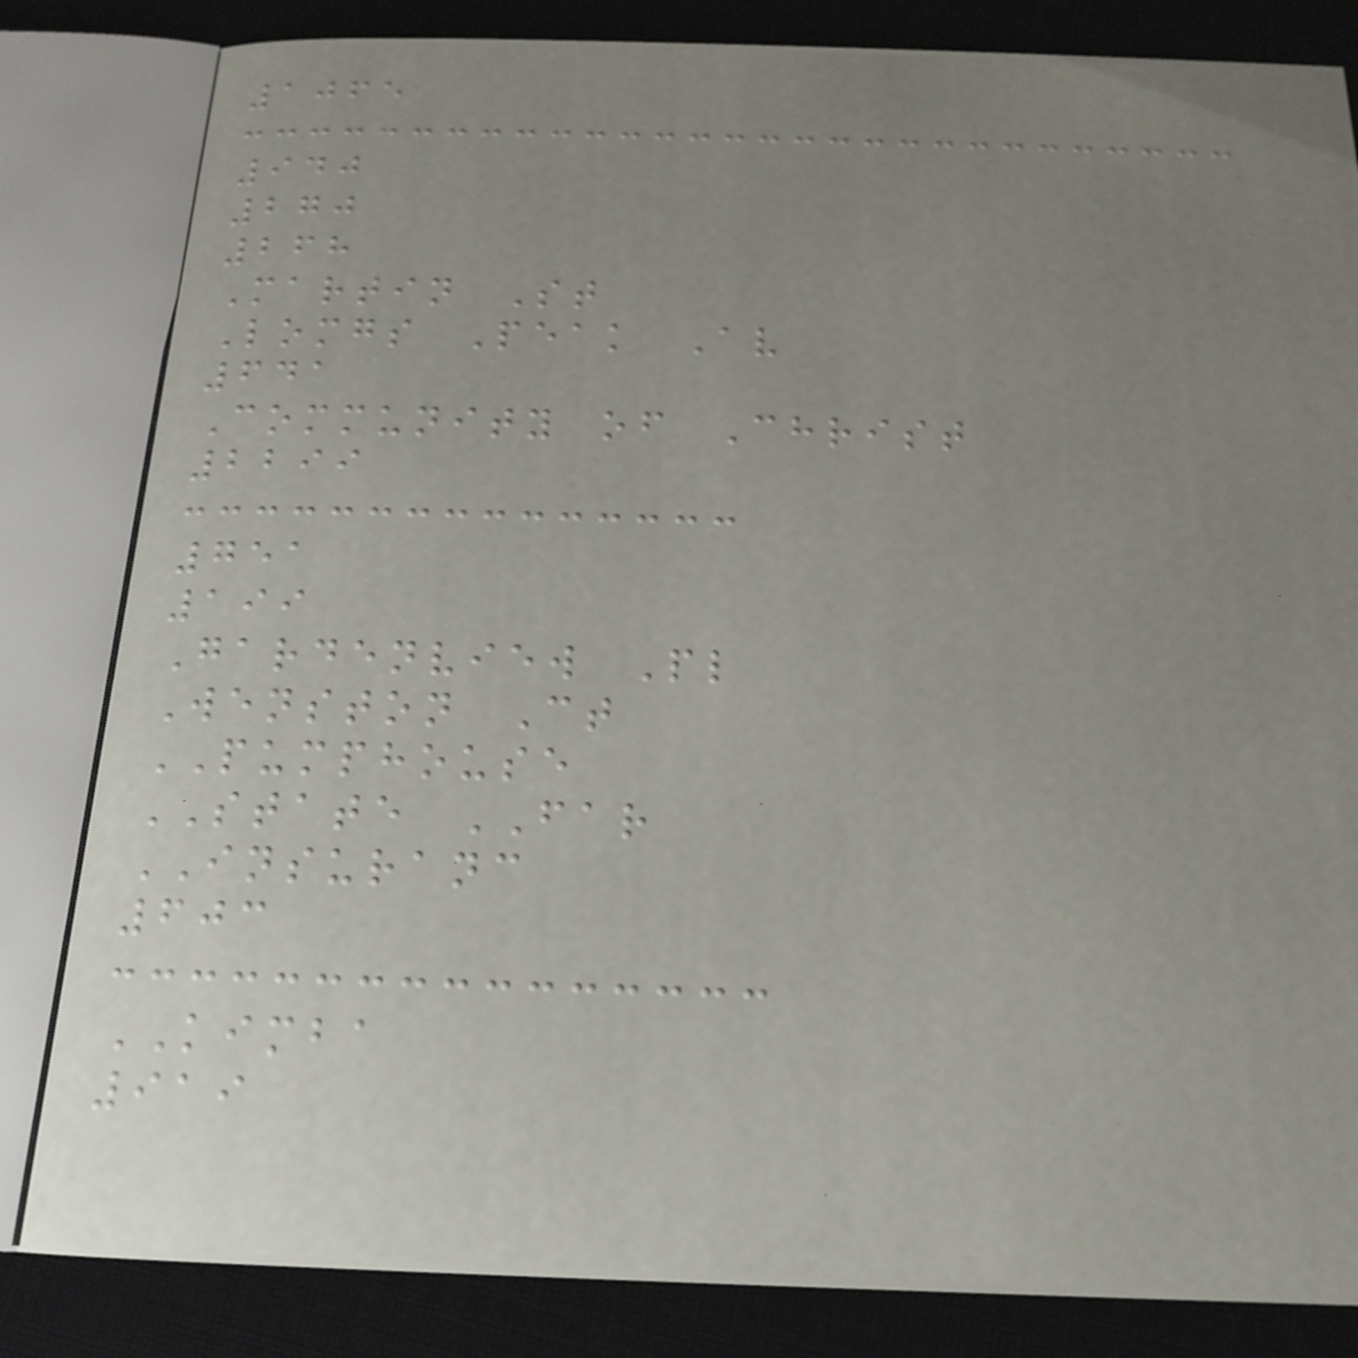1065
940
270
268
Martin St
Lomgs Peak Av
641
Community of Christ
2299
751
199
Gardenview Pl
Wenston Ct
PUMPHOUSE
STATE FAR
INSURANC
603
KIMBA
919
